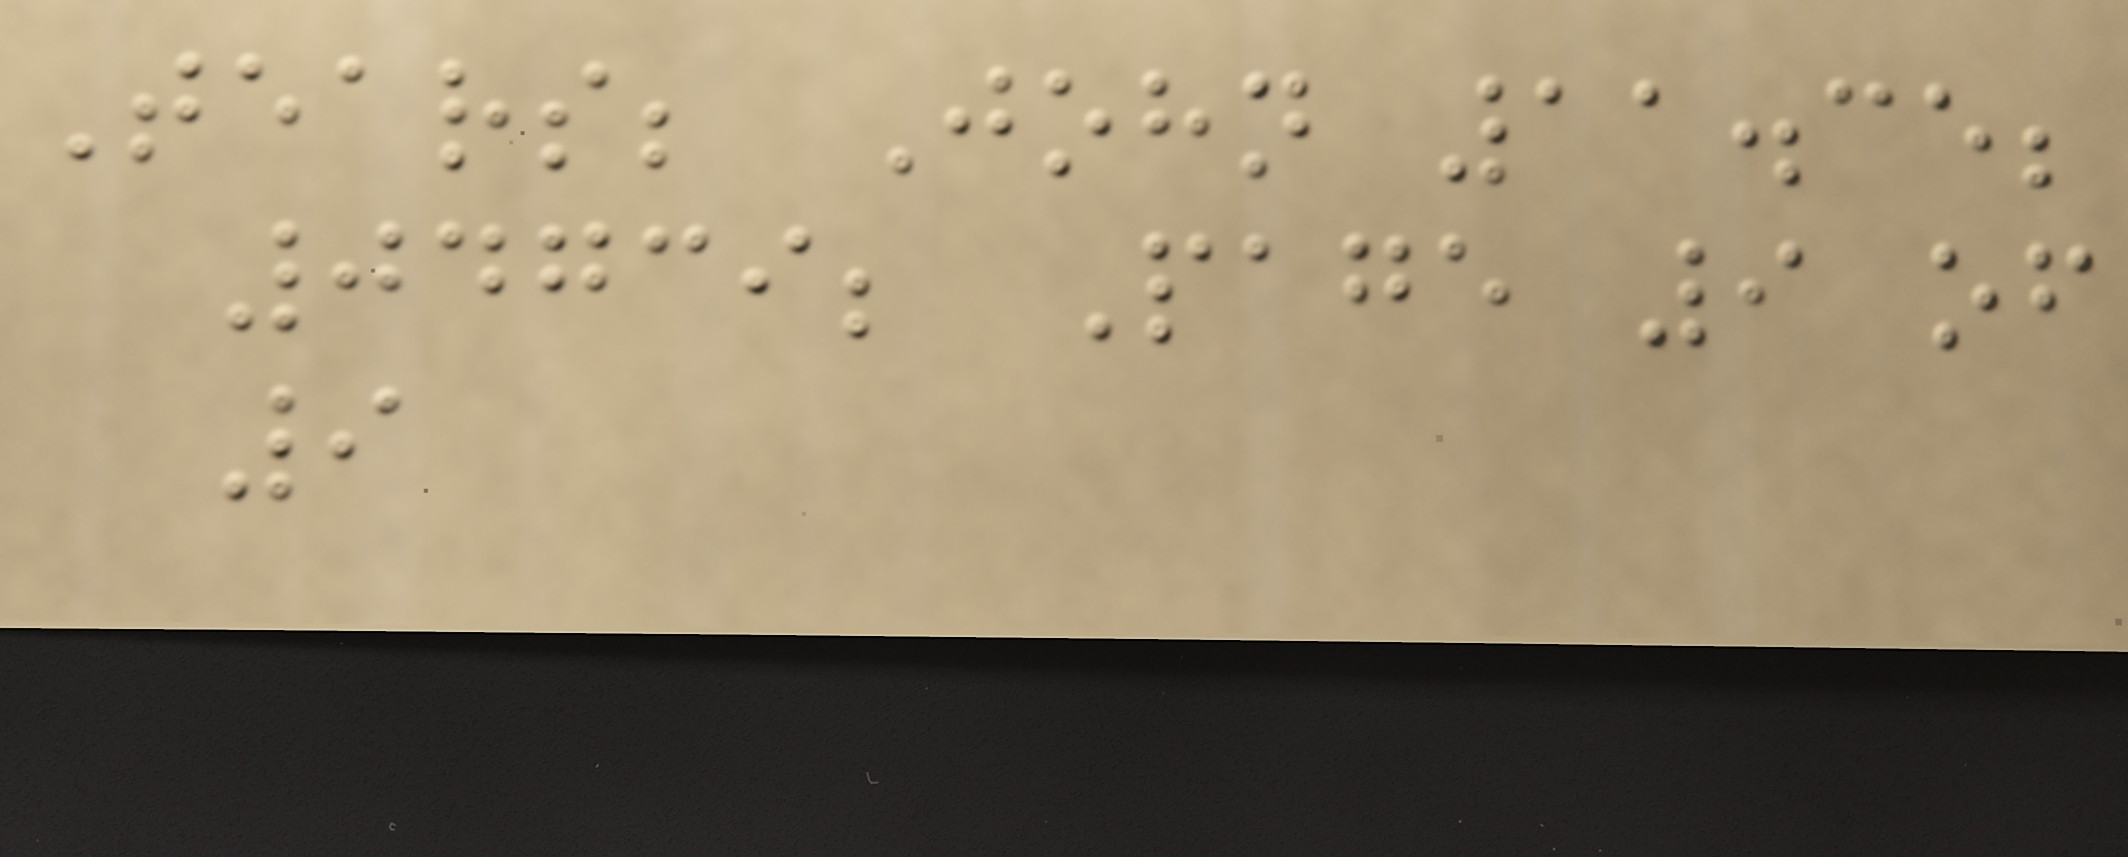Tears; John 11.35;
04739; Page 9 of
9
